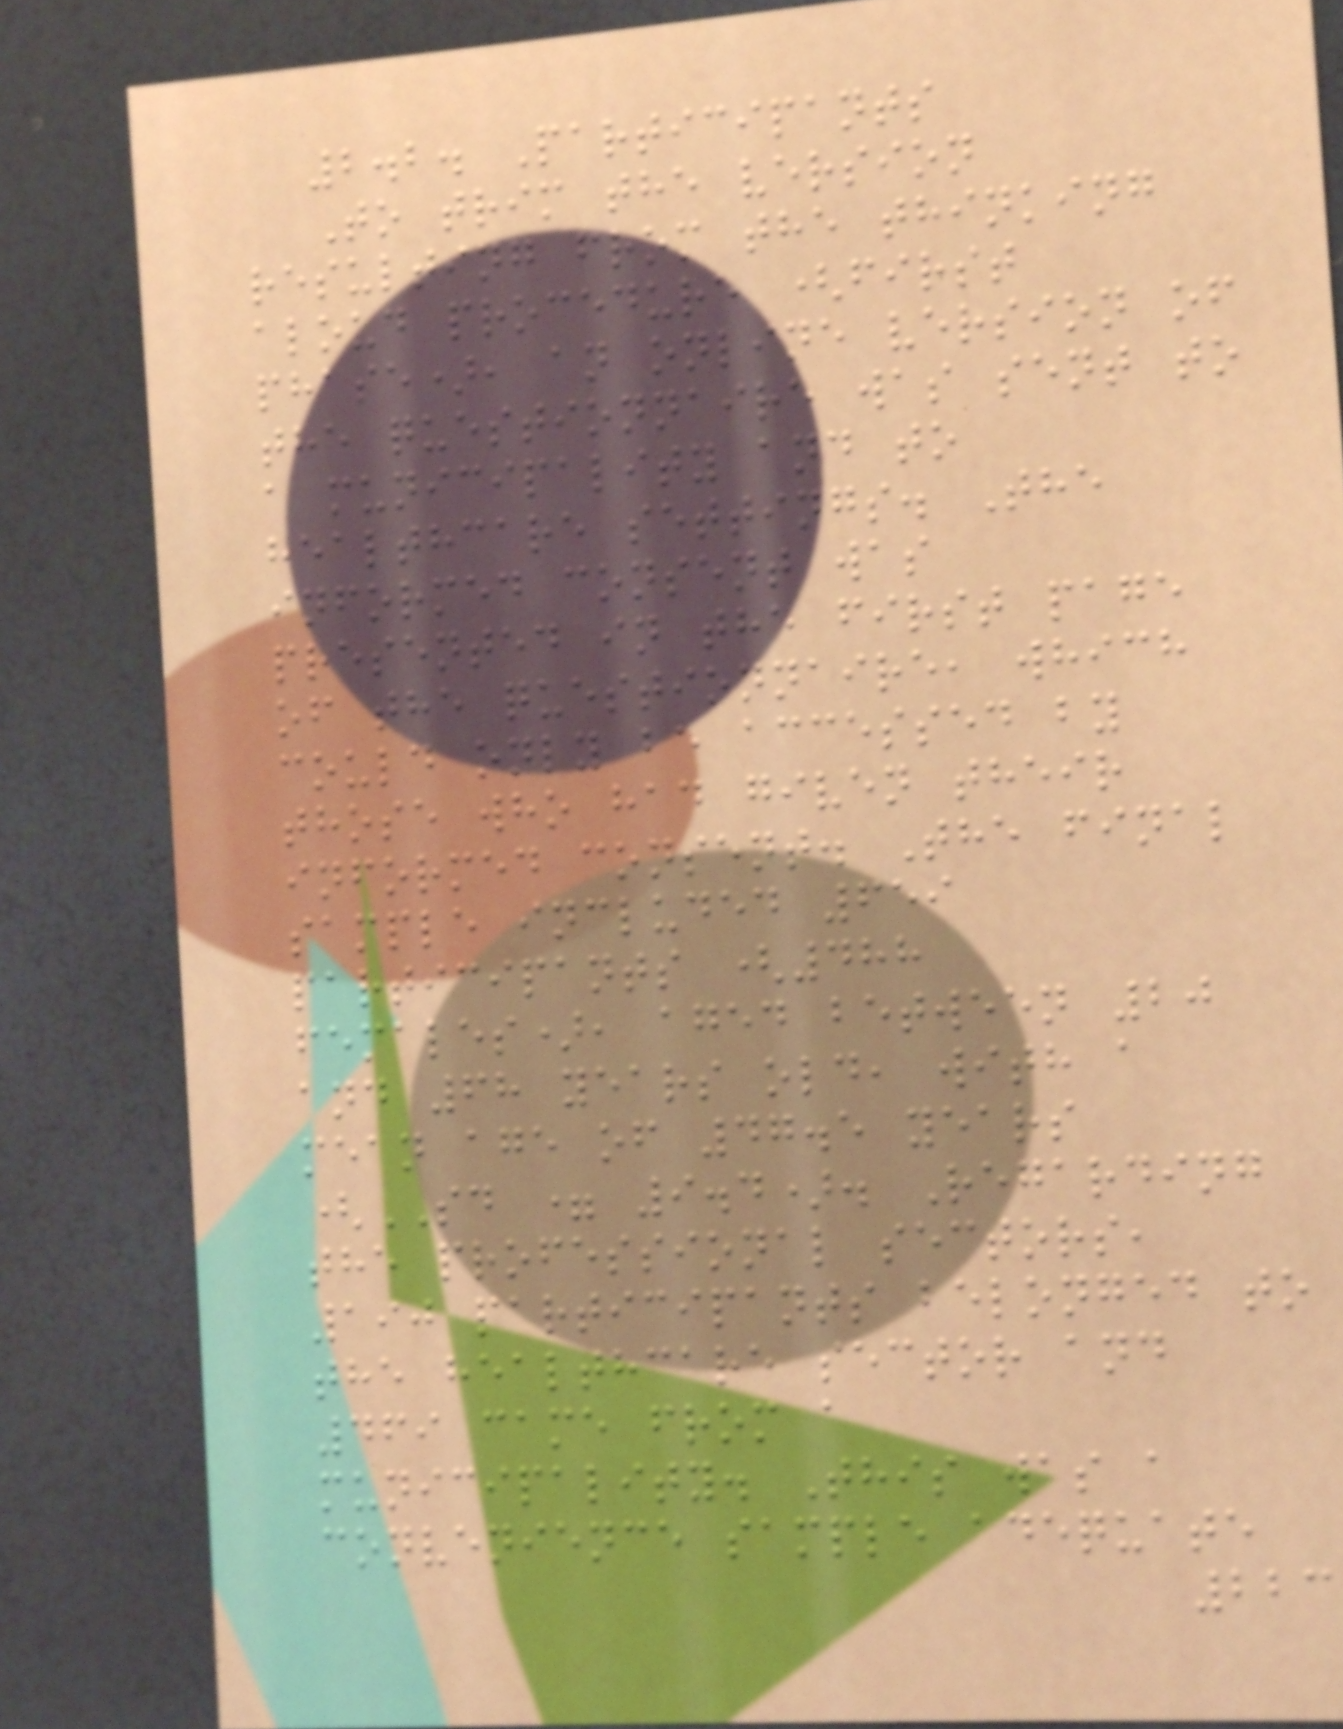2.2. Participants
To trim the version
resulting from the thinking
aloud procedure (first
phase), an online version of
the questionnaire was sent to
a municipality and to
healthcare settings. The
informed consent was
presented in the first page
of the questionnaire, which
could only be accessed by
those who had given their
informed consent. The final
sample included 659
participants (488
females), aged between 20
and 68 years old, with a
mean age of 47.5 years
(SD = 9.4). Regarding
the professional sectors,
190 participants belonged to
the healthcare sector and
469 came from a
municipality. This was a
convenience sample adequate
223
